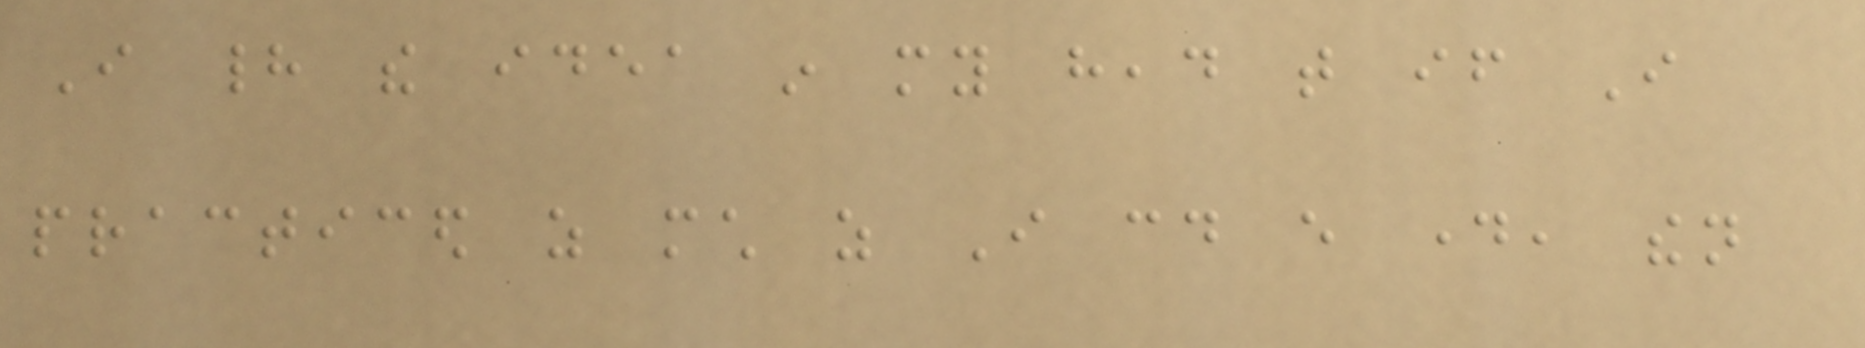I had the idea in my head that if I
practiced as much as I could every day, then
